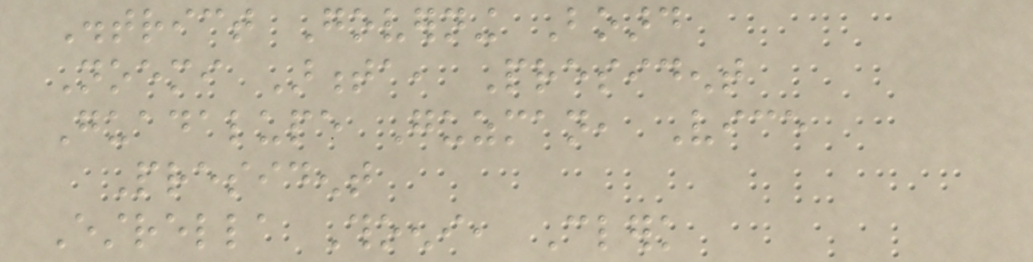District Governing Board
Noemi Armenta, President
Guadalupe Guzman, Vice
President
Estrella Thoeni, Clerk
